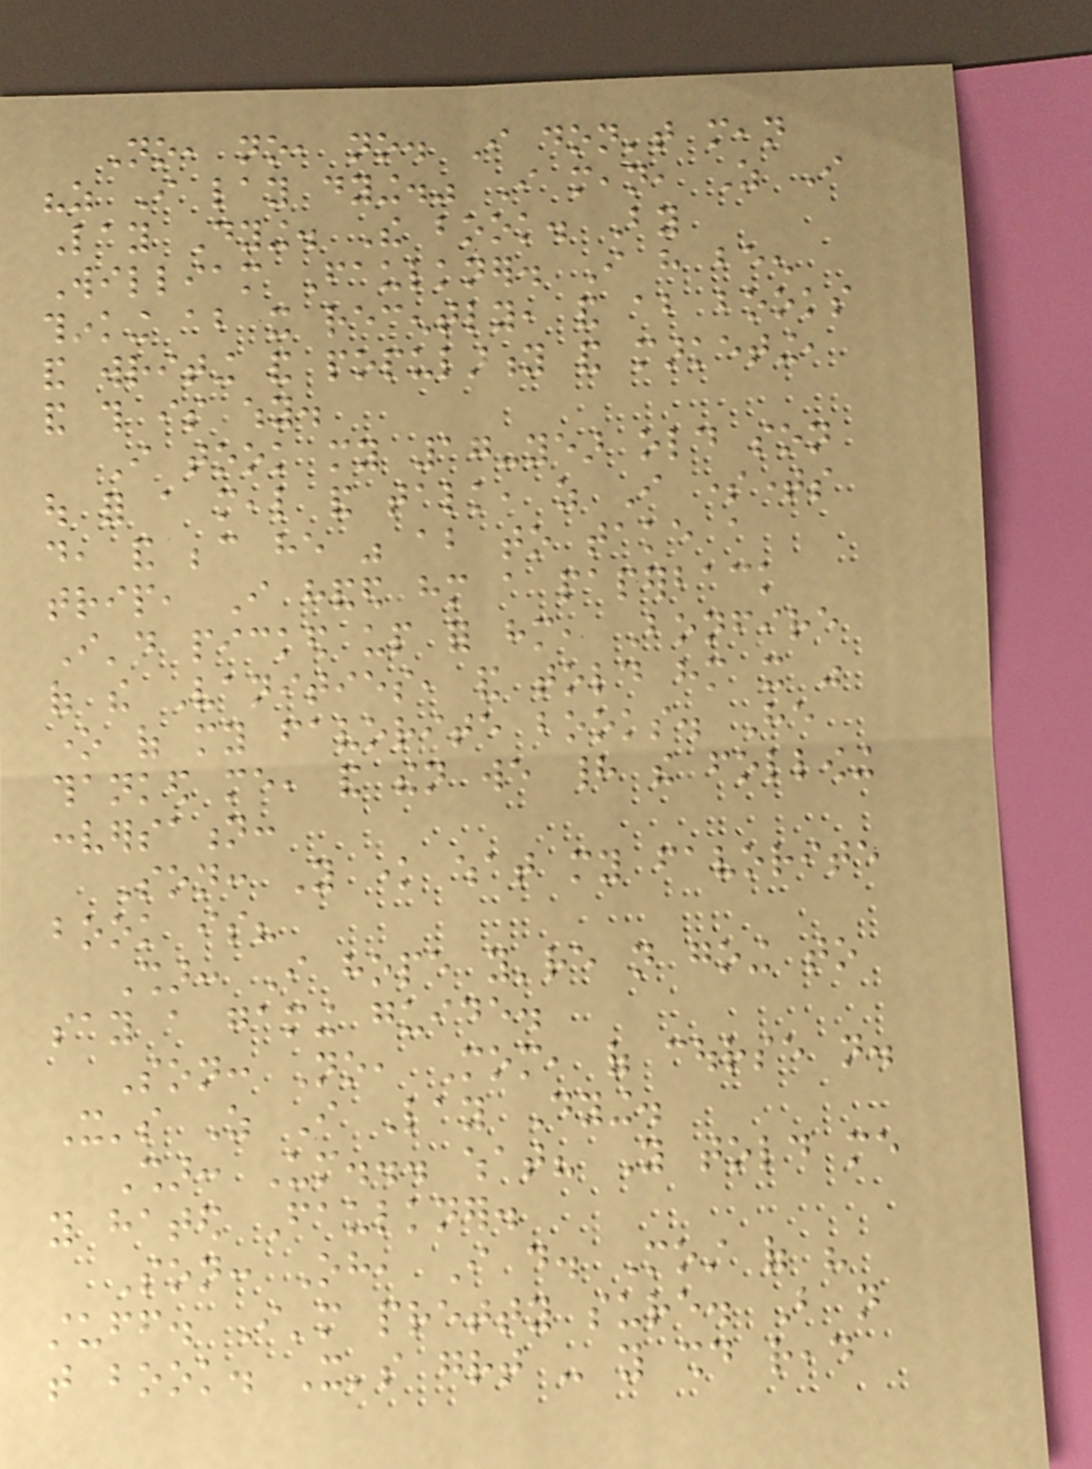No, no, no. I don't mean
"as I lay dying." I mean, As I
Lay Dying. The book. By
William Faulkner. I have been
thinking about it recently, and about books
and writing and popularity and marketing,
and this is why.
I took my 17-year old son
out for a meal and talk, as I sometimes
do, and because he was about to take a
trip, I handed him a paperback
I'd picked up for him, Bonfire
of the Vanities, and told him it was
one of my favorite books. He
thanked me, and then we had the following
conversation:
Son: You know what my favorite
book is?
Shar: I hope you're not going to
say a gaming guide.
Son: No, Mom, of course not.
It's As I Lay Dying.
Shar: Um... what? You told me
you hated Faulkner.
Son: Oh, I do. Most of his
stuff. I'm pretty sure. But not
that book. It's great - you should read
